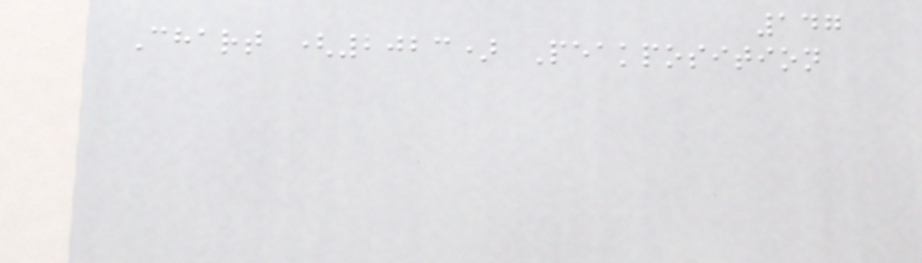147
Chart (2023) Peakposition
